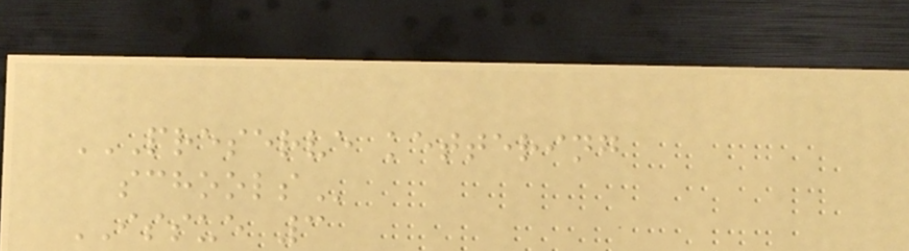PRESERVE KETTERING
SCHOOLS
ISSUE 3
